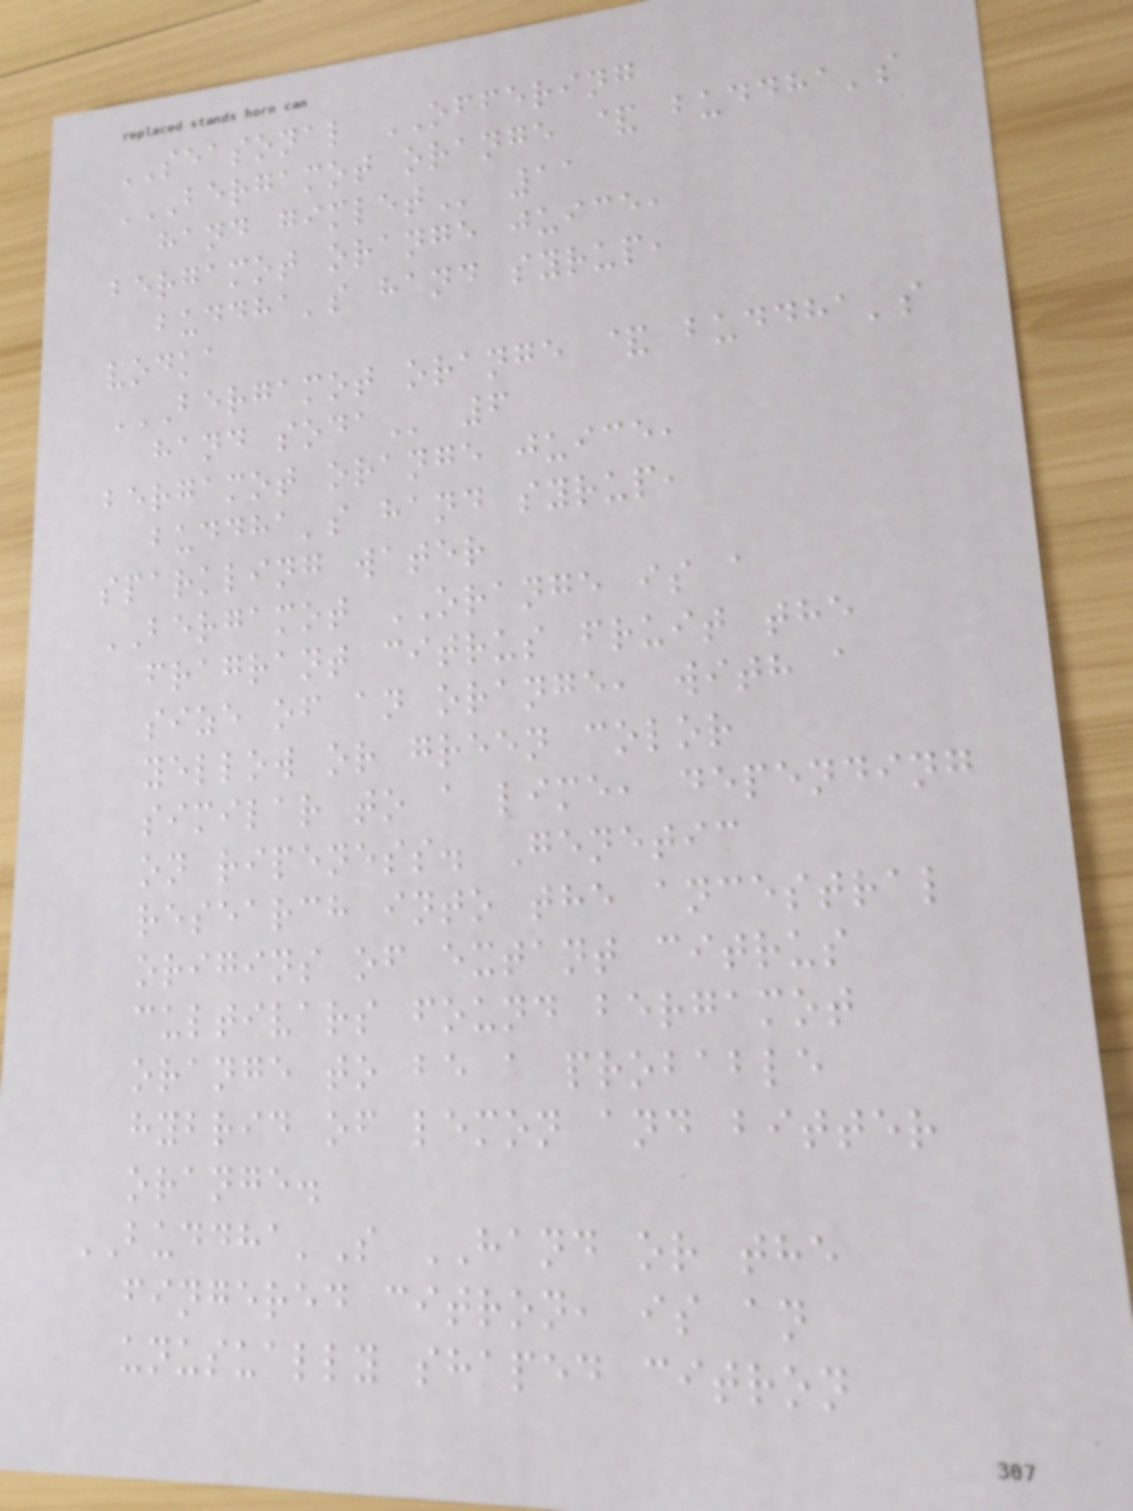SEASONAL OFFERING
BERGAMOT ORANGE & BUDDHA'S
HAND GIMLET 11
bergamot orange juice,
buddha's hand syrup,
vodka
BERGAMOT ORANGE & BUDDHA'S
HAND SODA 6
bergamot orange juice,
buddha's hand syrup,
sparkling water
BERGAMOT ORANGE is a
fragrant citrus fruit the
size of an orange, with a
yellow or green color
similar to a lime, depending
on ripeness. Genetic
research into the ancestral
origins of extant citrus
cultivars found bergamot
orange to be a probable
hybrid of lemon and bitter
orange.
BUDDHA'S HAND or the
fingered citron, is an
unusually shaped citron
